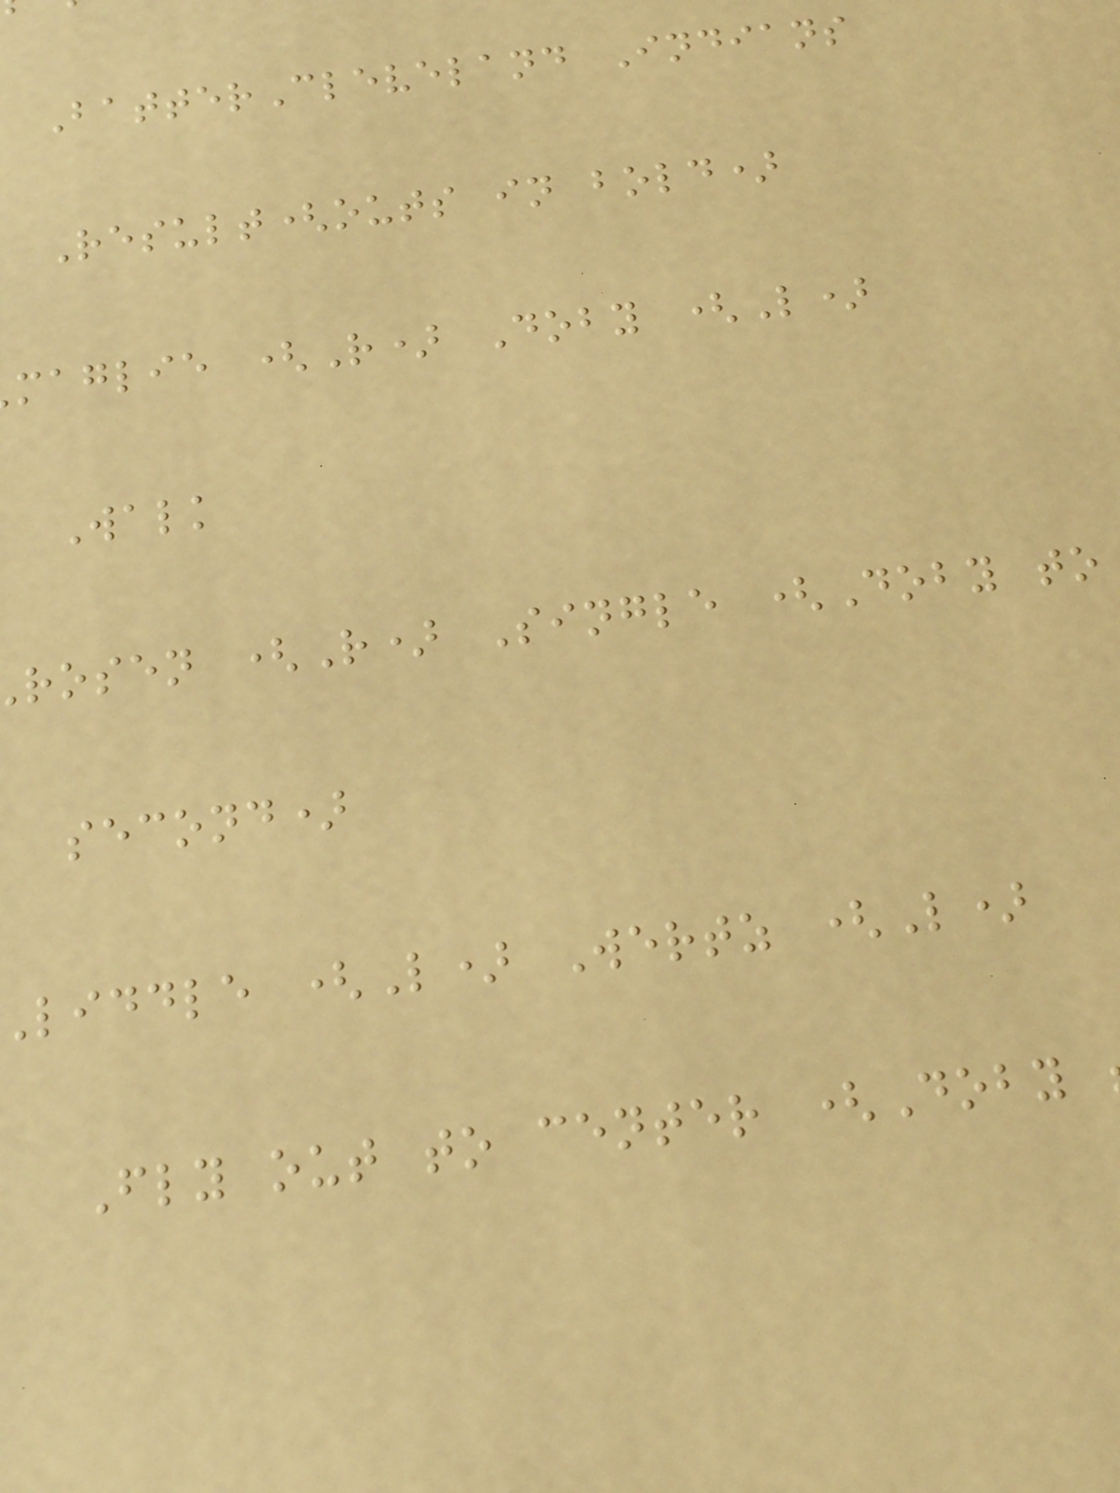BatterCleveland Indians
Result(outs in bold)
maglie (R) Doby (L)
Walk
rosen (R) Single (Doby to
second)
liddle (L) Wertz (L)
Fly out to center (Doby
